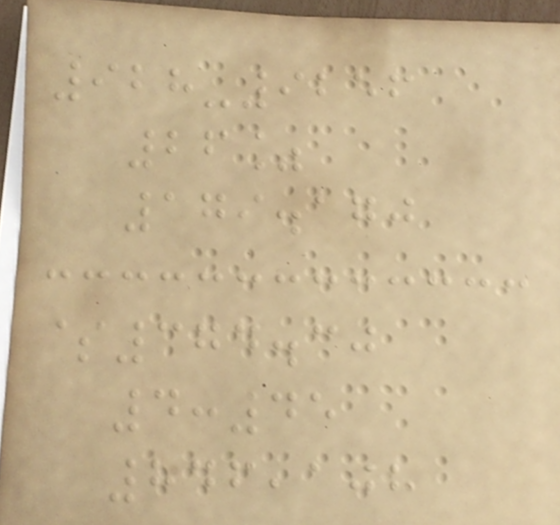928-9256
26%
179.170
$374.30
4:45
846,108
